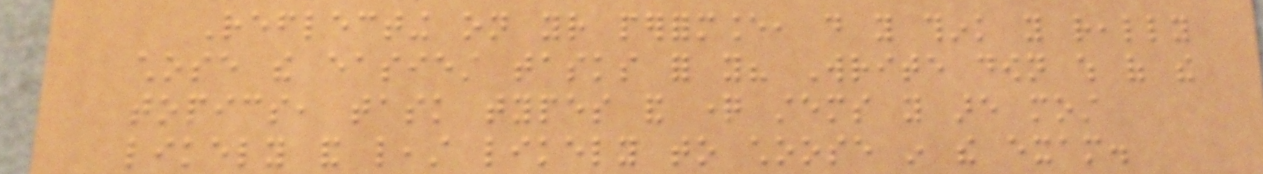Reflecting on your performance, do you think you really
chose the easiest tasks for you? Write down which of the
topics, task types and question stems you are most
likely and least likely to choose in the exam.
